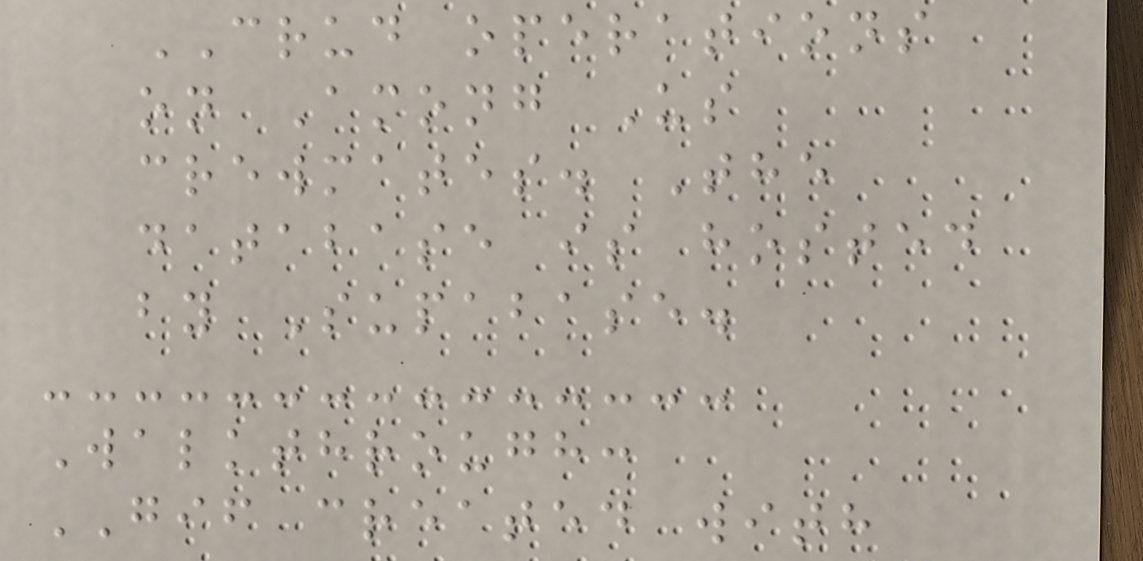CRUD operations
on Among Us
crewmates. The
database is hosted
by Supabase.
Walkthrough:
GIF created with
